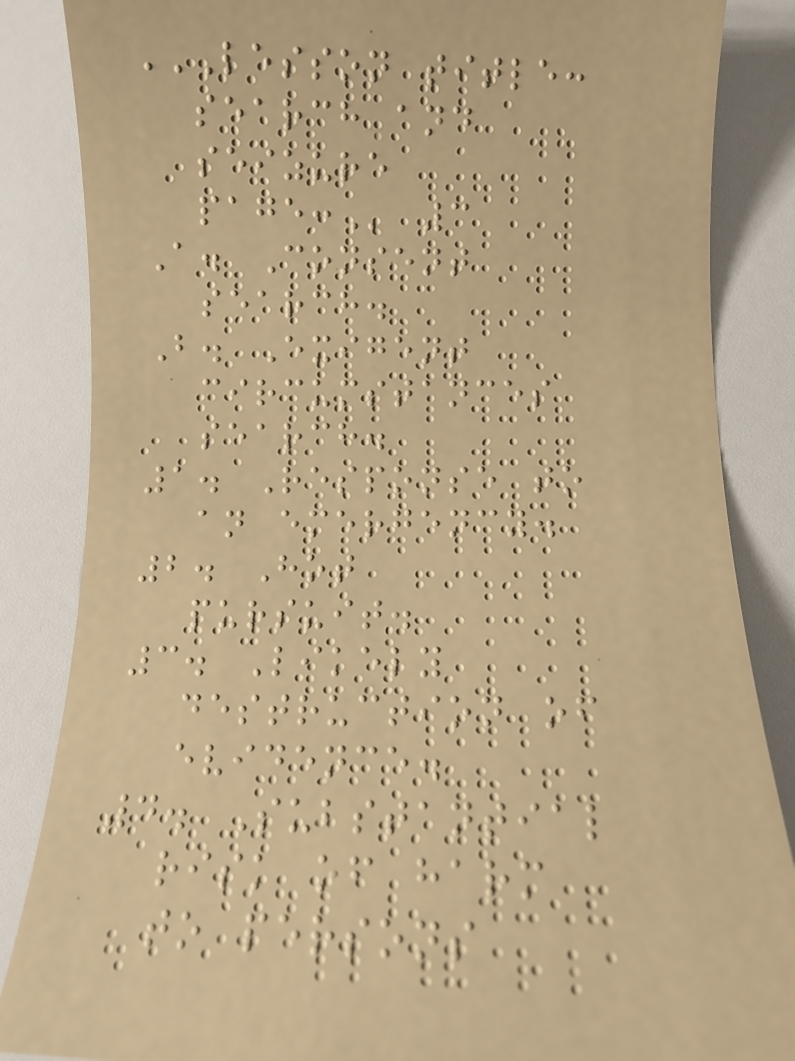LESSON TITLE:
SEARCH AND
SEIZURE
PAGE: 3
A. Consent
search.
B. Exigent
circumstances
search.
1. Response to
an emergency.
2. Hot
pursuit.
3. Likely
destruction of
evidence.
4. Substantial
risk of harm
to persons
